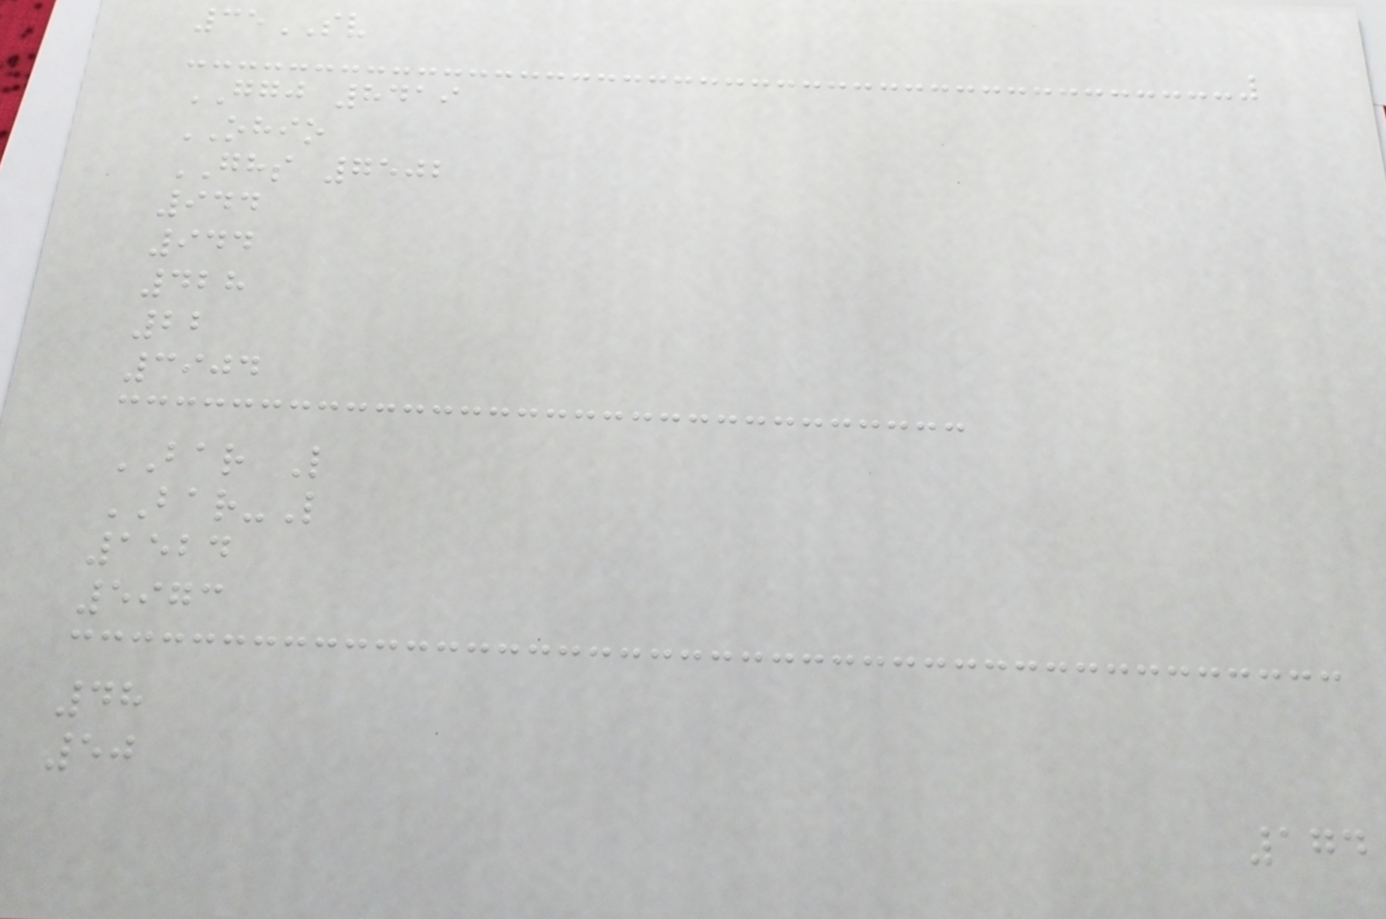35SV
GGJ 8419
OHIO
GHS 7502
944
944
428
22
3904
BAR L
BAR-L
1524
5973
48
50
174
